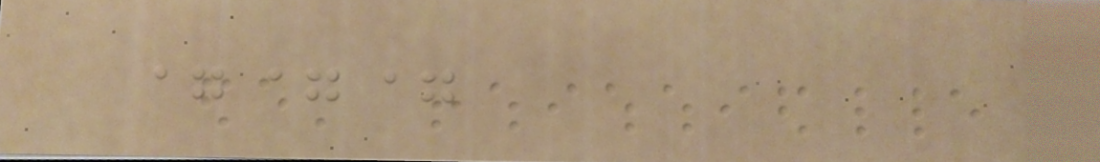===
